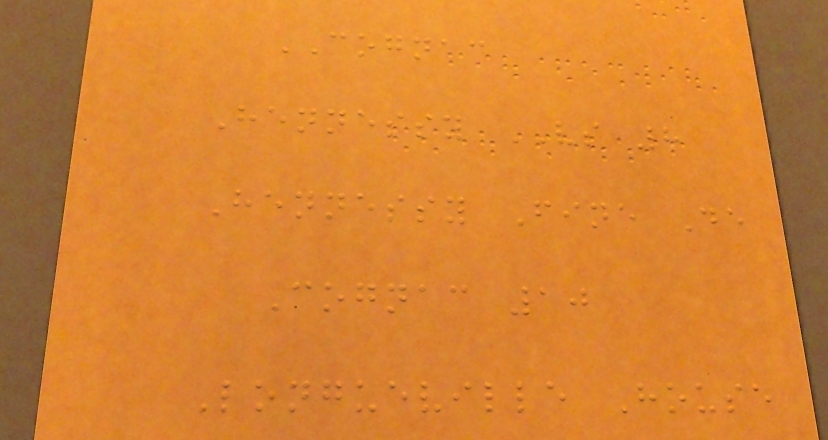COGNAC
Hennessy VS 8
Hennessy Fine De
Cognac 10
Longueville House
